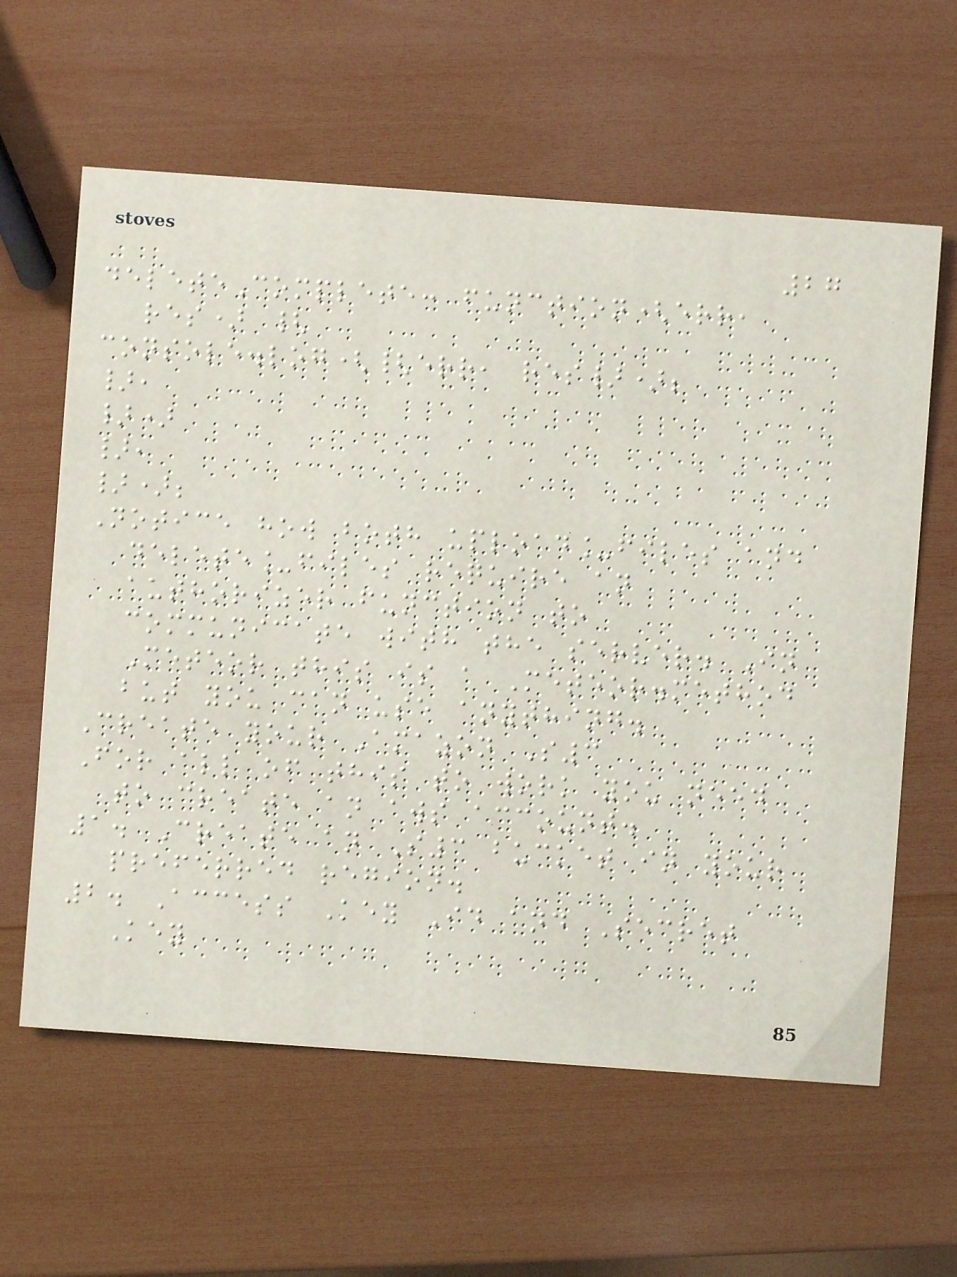27
deleteComplete: function(err,
res) {
console.log({err, res});
},
})
},
});
Notice how both upload_files and
delete_files require an
authorizer function to
communicate with the server. In
Meteor this is a Meteor.method
but you can use anything.
Create your Amazon S3
For all of this to work you need
to create an aws account.
1. Create an S3 bucket in your
preferred region.
2. Access Key Id and Secret
Key
